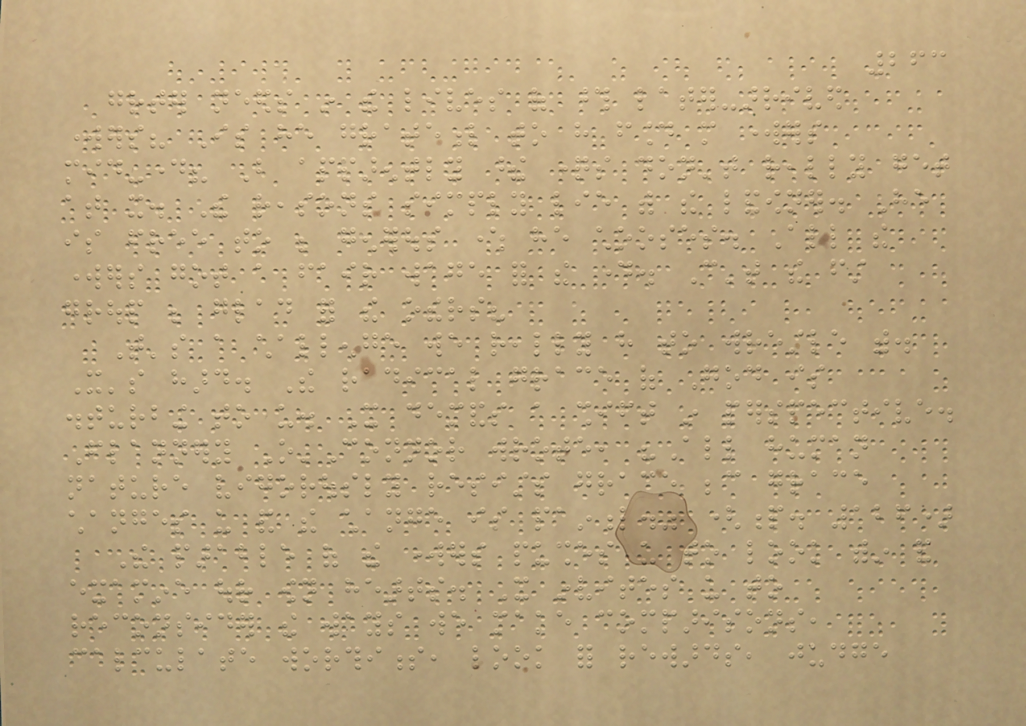263
greater needs in the lives of those later-arrived
workers? Is he grateful to have found more workers
mid-day? But apparently these questions don't really get
at it. The reasons simply lie with the landowner. He
is free to be generous where he chooses. All the
workers got a fair wage for the day. Can't the first
group be glad for the others?
That's a challenge we really have to wrestle with.
It's hard. The radical grace of God is
disturbing to us. It demands a shift in perspective.
Flannery O'Connor wrote, "All human
nature vigorously resists grace because grace
changes us and the change is painful." (p. 126)
The parable of the workers pushes us to look within and
examine our own hearts. It invites us to
reconsider the ways we make comparisons,
calculate worthiness, look for rewards, judge
